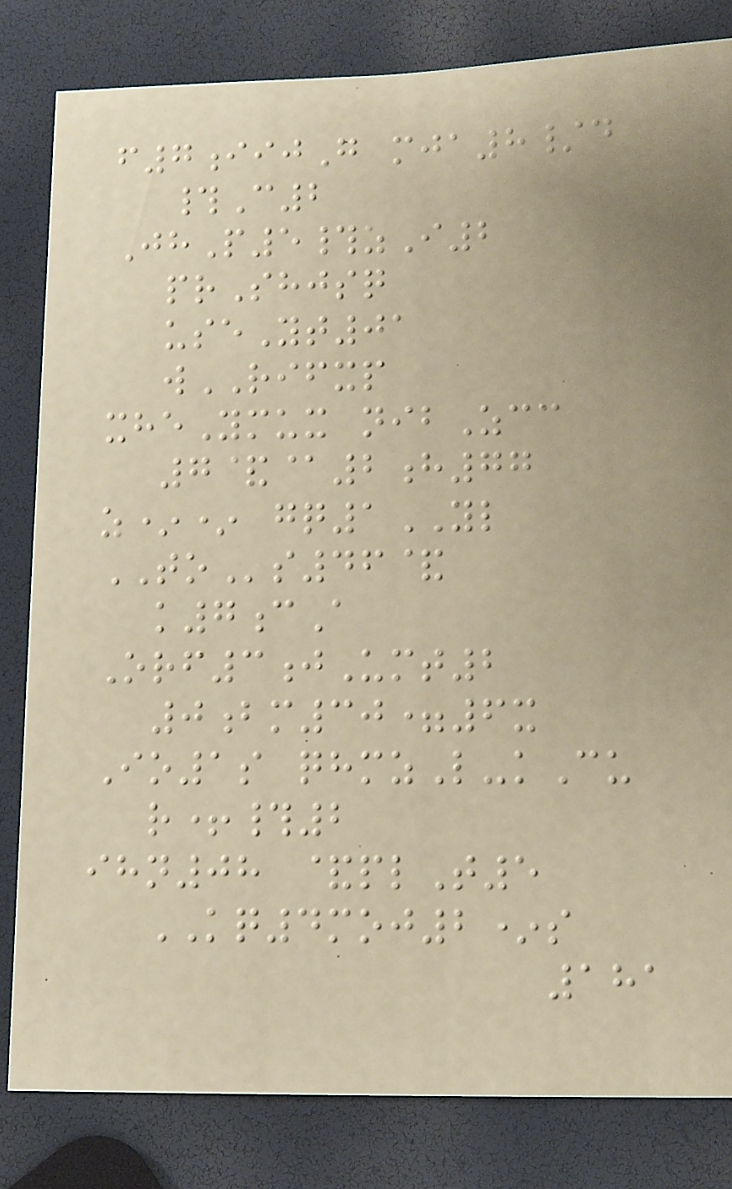f7iijG mja8/d
#C2
JhP5#zI2
prShjsq
useYt01
wRIFXP
xheYmux nibZcc
7&@2h77
z** gq1YL
TOs46&
k7cA
Orf3jUmt2
0bm30=6x
Io1s qhmzL-kCu
r+#2
ihn08 &plT5
KQ4moj2*s
181
